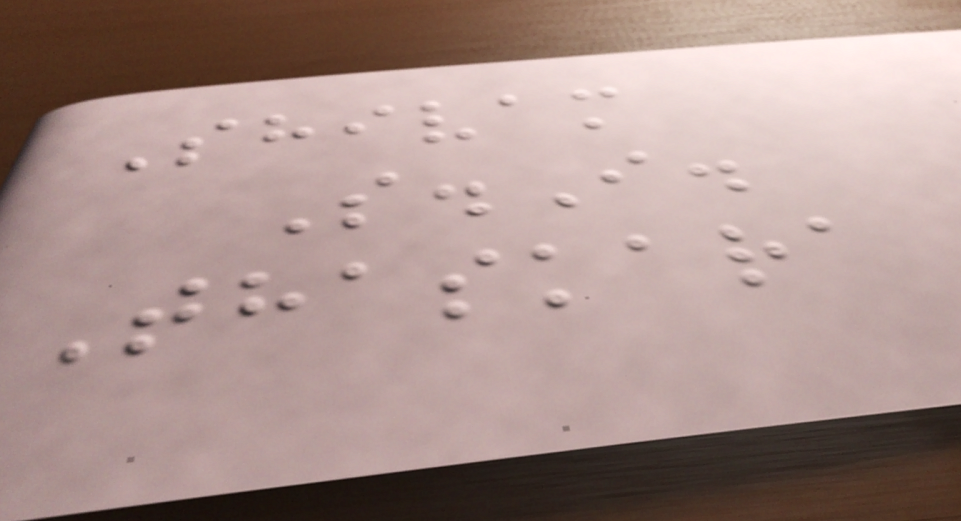Shivam
S.I.
Thaskara
